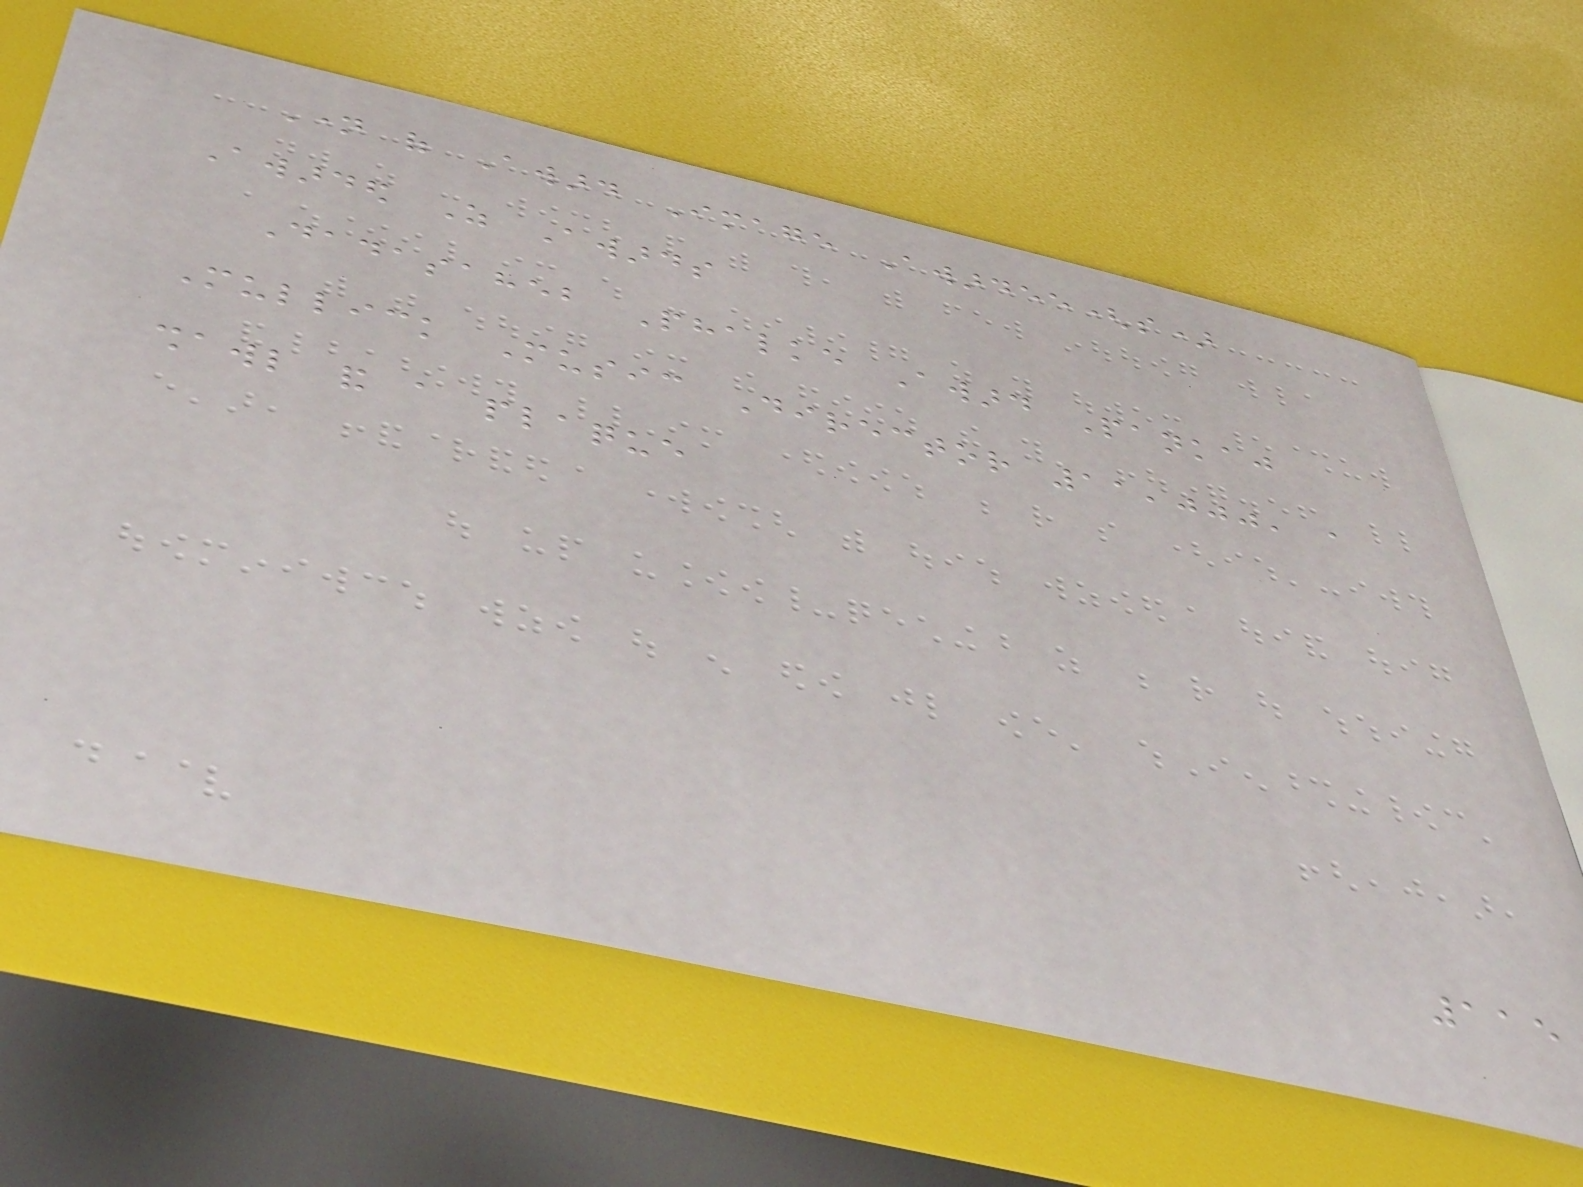Name of Award Image Awardee(s)
Awarded As Awards
Dadasaheb Phalke Award Pankaj
Mullick Music Director 11,000, a
shawl and a plaque
115
